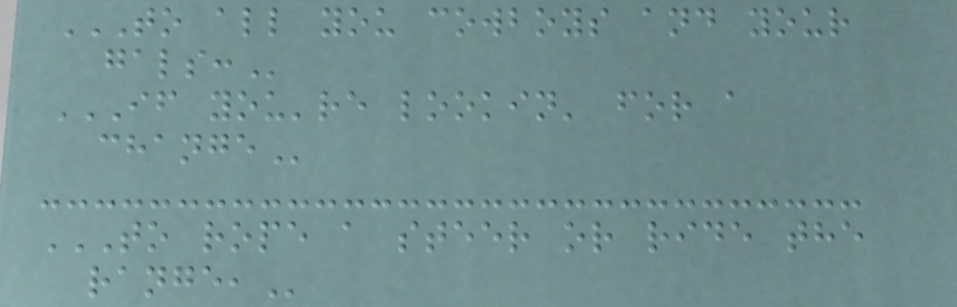TO ALL YOU COWBOYS AND YOUR
GALS:
IF YOU'RE LOOKIN' FOR A
CHANGE
TO ROPE A STEER OR RIDE THE
RANGE,
